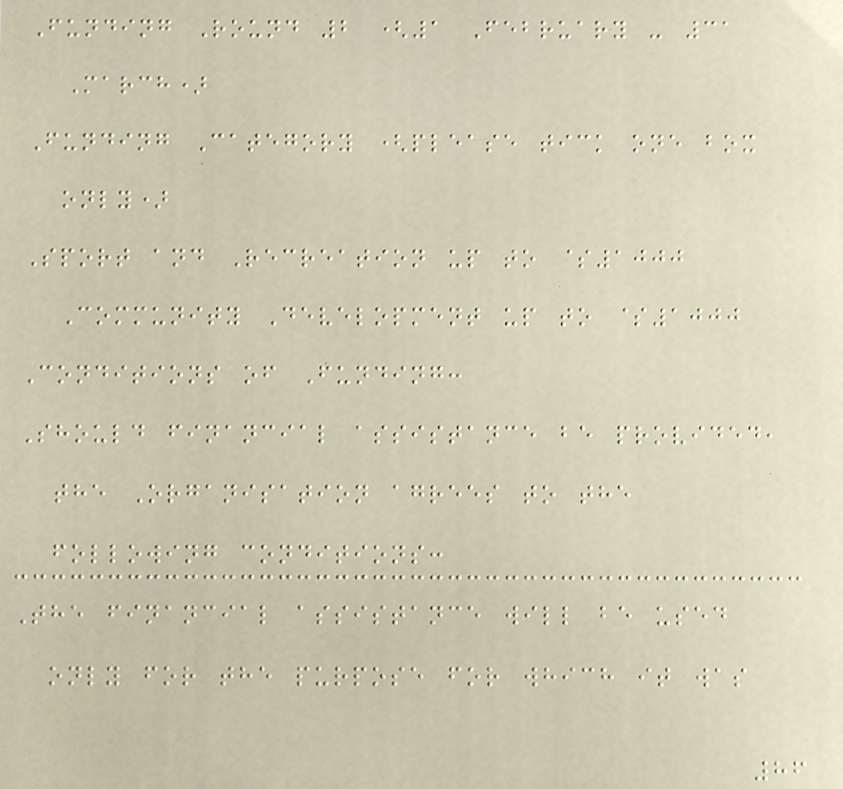Funding Round 2 (1 February - 31
March)
Funding Category (please tick one box
only)
Sport and Recreation up to $1000
Community Development up to $1000
Conditions of Funding:
Should financial assistance be provided,
the Organisation agrees to the
following conditions:
The financial assistance will be used
only for the purpose for which it was
86
